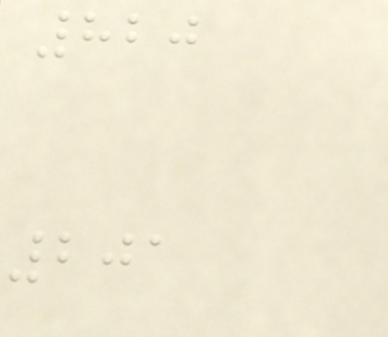820
201
